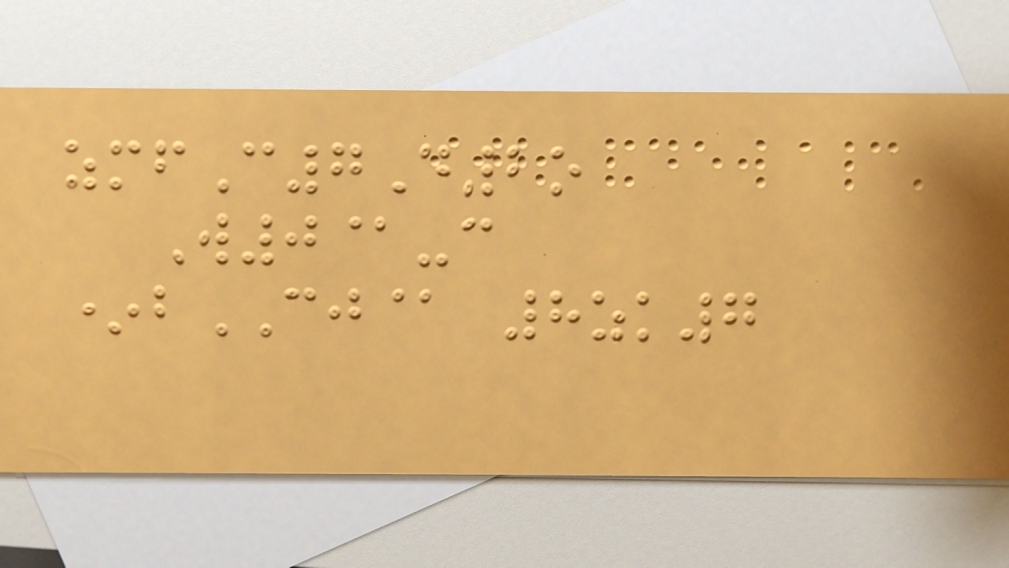zmfC7D2o
W0@-c
*bCJ@ 8zk7
